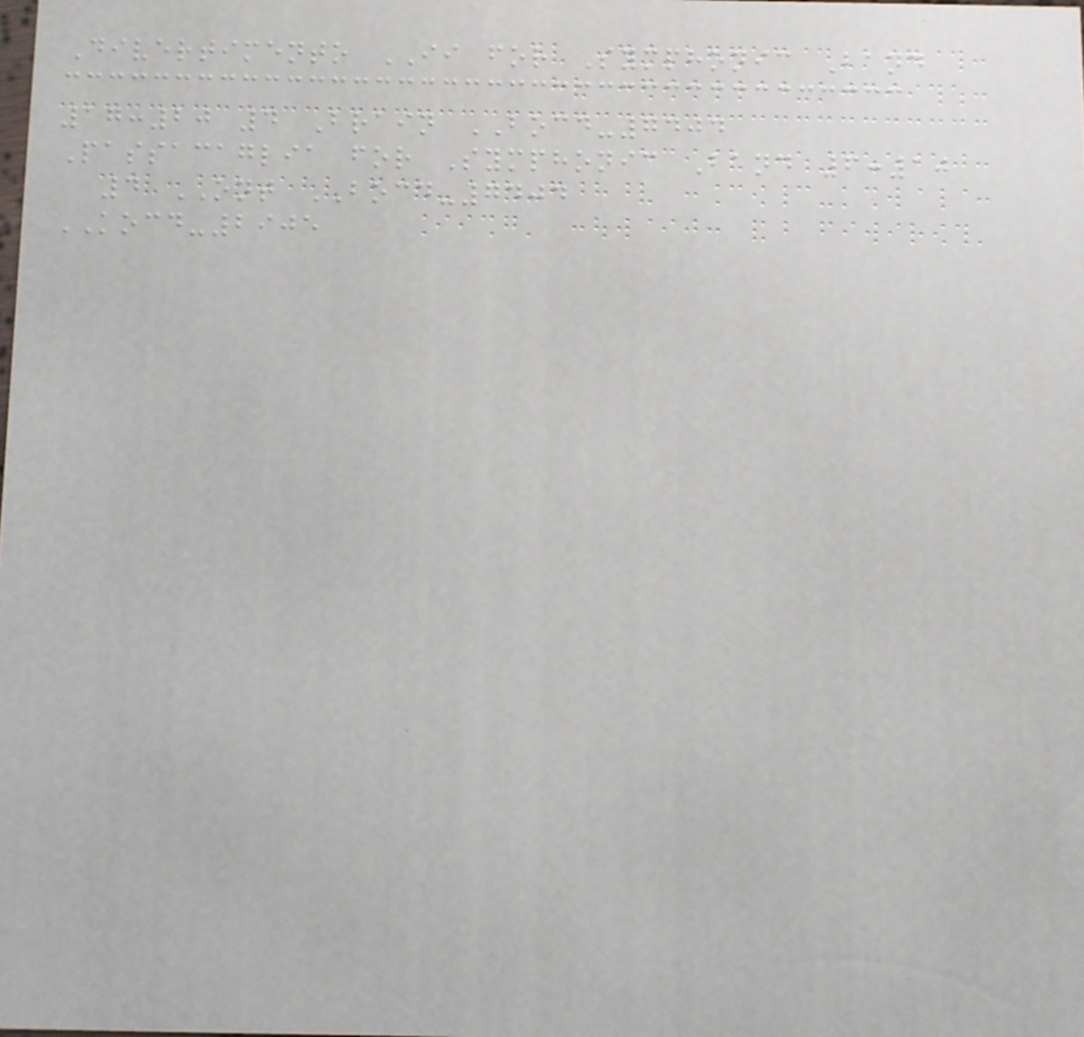Divertimento II for Symphonic Band
17:20 4 Brain BOCD-7404
Passacaglia for Symphonic Band 6:10
4 ONT BOCD-7404
KOCD-2905
